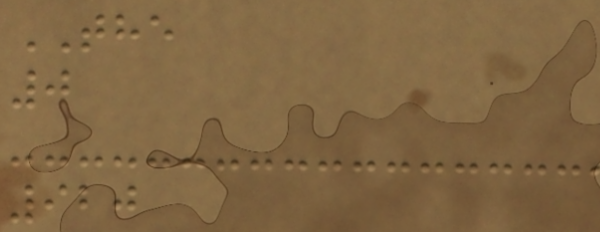THE
0
920
